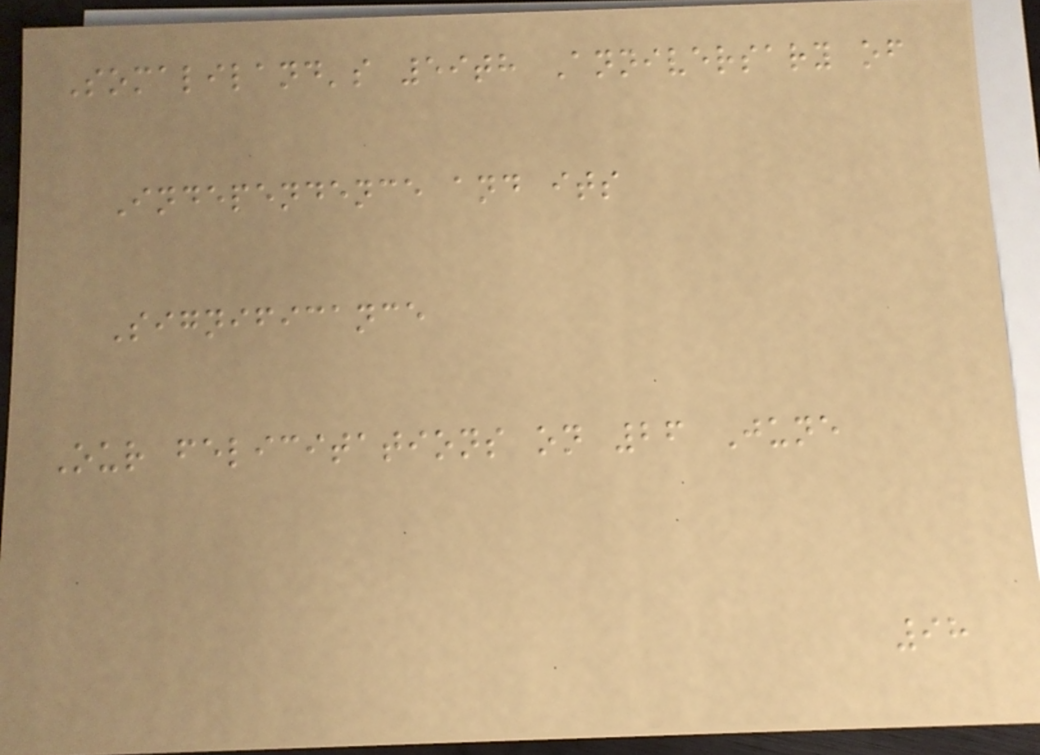Somaliland's 59th Anniversary of
Independence and its
Significance
Our felicitations on 26 June
98
